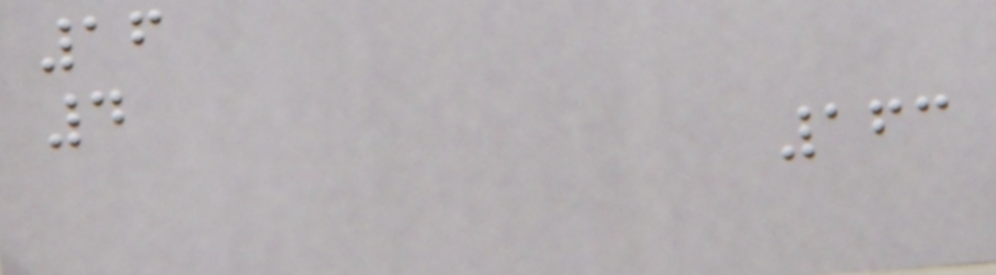16
4
163
